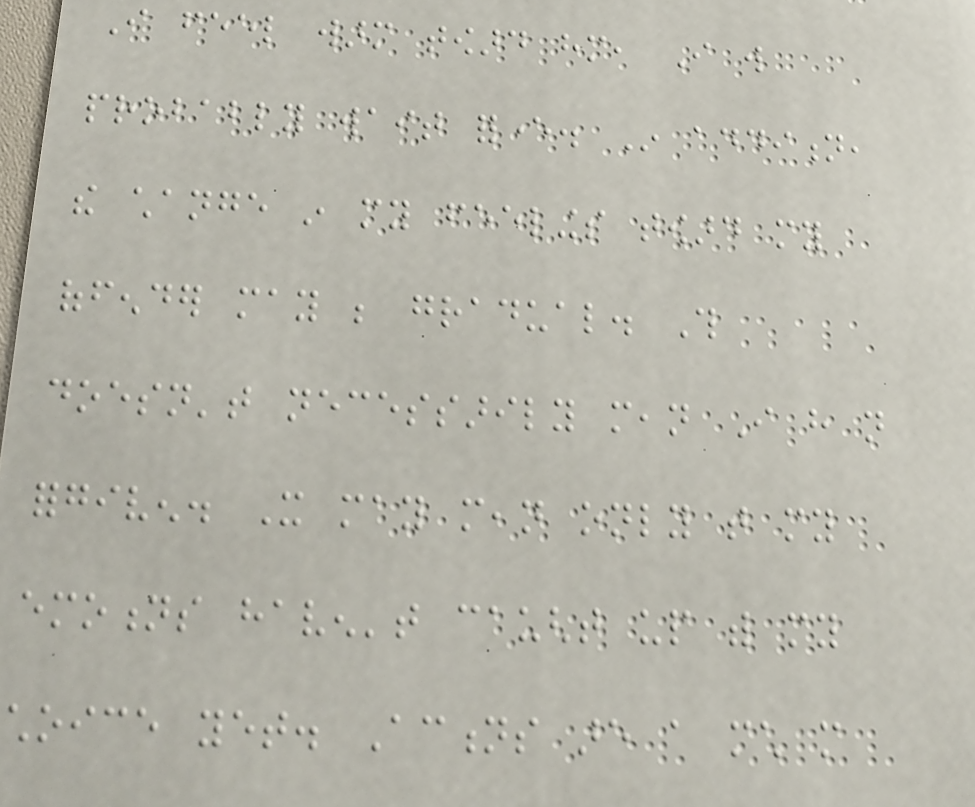I feel warm toward him, I will
probably wait forever. In addition,
the change in my feelings toward my
offender may be gradual. This
doesn't necessarily mean I have not
forgiven. It may mean only that my
emotions haven't caught up with my
choice yet. Actions are a much more
